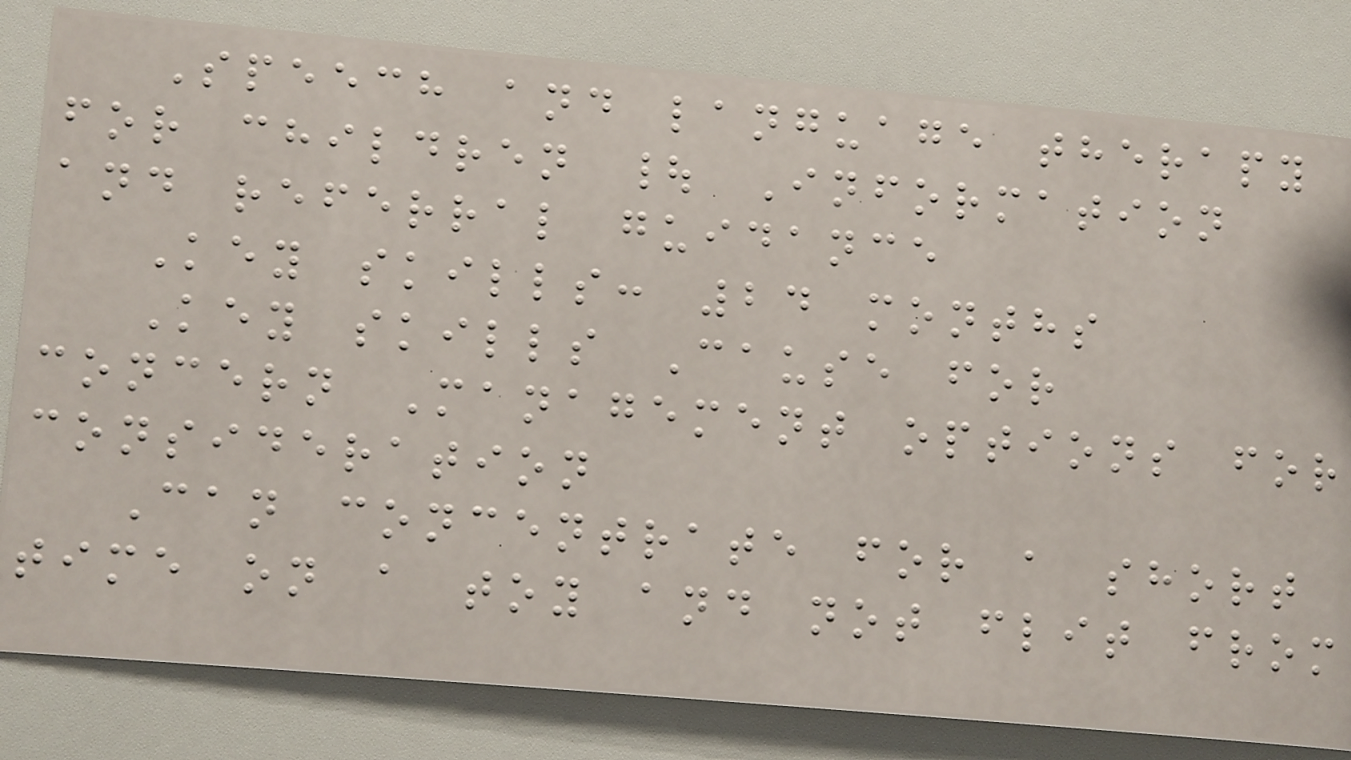Speech and language therapy
for children | Information
and referral guidance
Key skills: 24 months
Key skills Cause for
concern Management options for
consideration
Can concentrate for a short
time on a toy and not flit from
